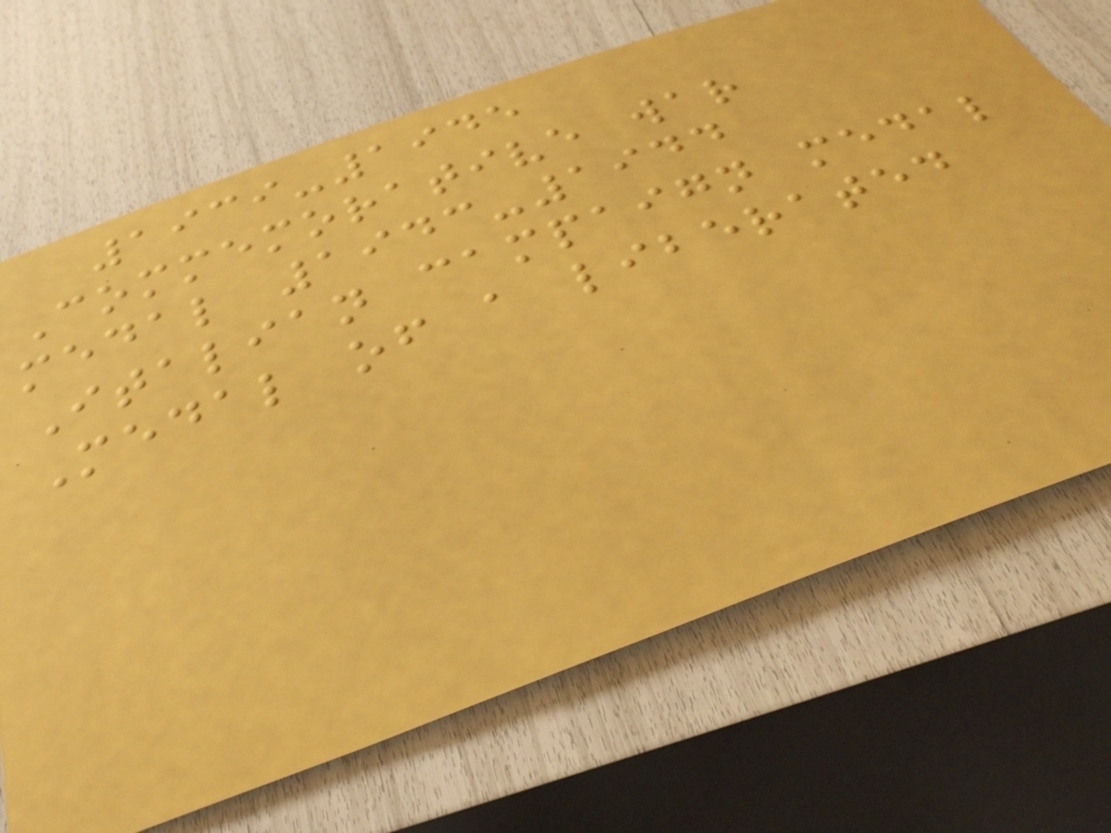1939-1945
Commemorative war
medal 1943-1944
Italian campaign medal
Medal of a liberated
